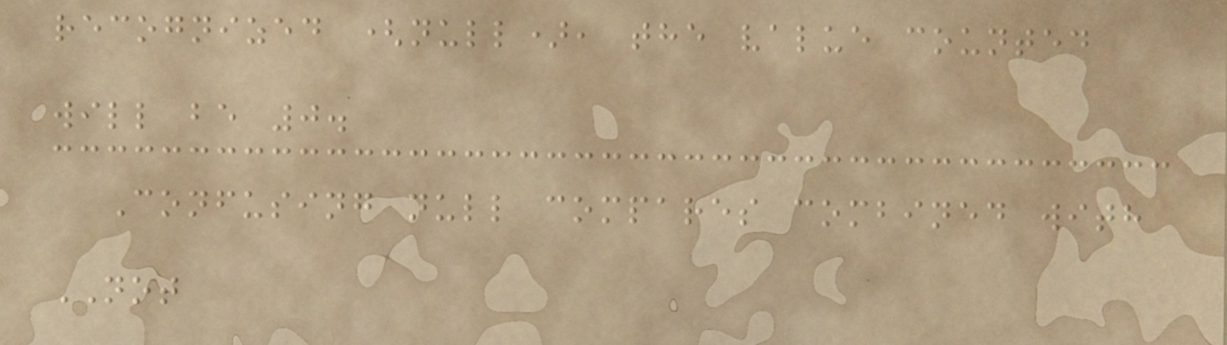recognized (null), the value counted
will be 0.
Confusing null compares combined with
NOT
